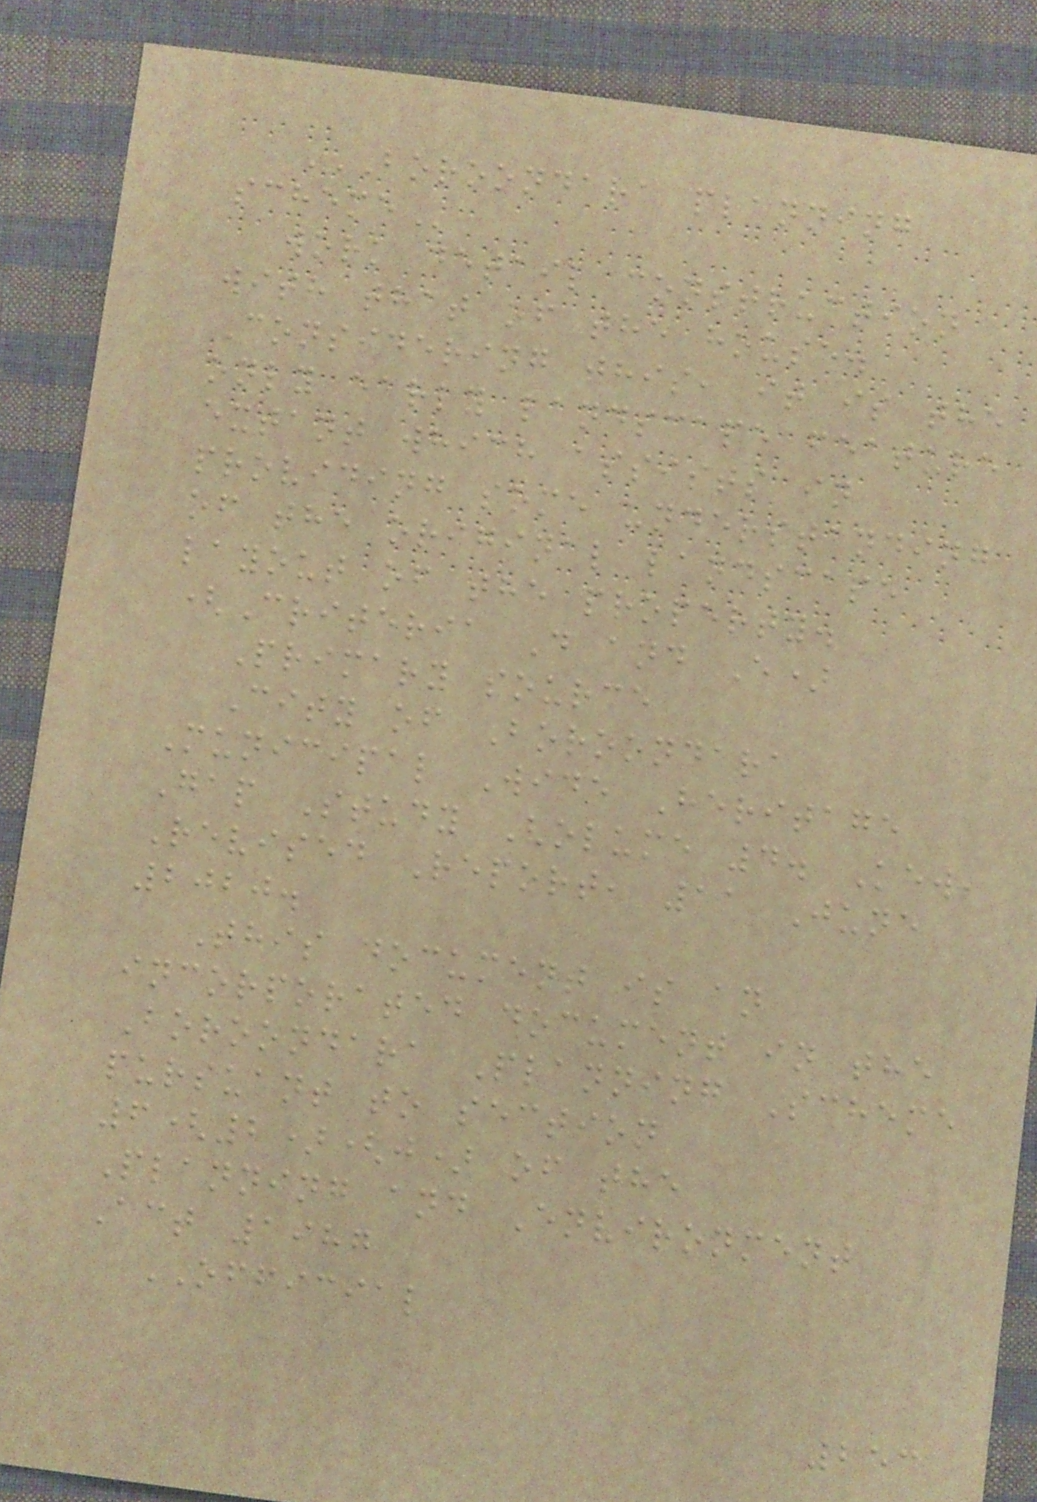BOROONDARA PLANNING
SCHEME
work detail construction
with that of the house.
Considering this, it is the
only early landscape feature
extant which assists in
providing some understanding
of the original landscape
layout of the property.
(Criteria D and E)
Primary source
City of Boroondara
Municipal Wide Heritage
Gap Study Volume 4. Kew,
Revised Report, 11 June
2020.
This document is an
incorporated document in the
Boroondara Planning Scheme
pursuant to section
6(2)(j) of the
Planning and Environment
Act 1987
OFFICIAL
253
